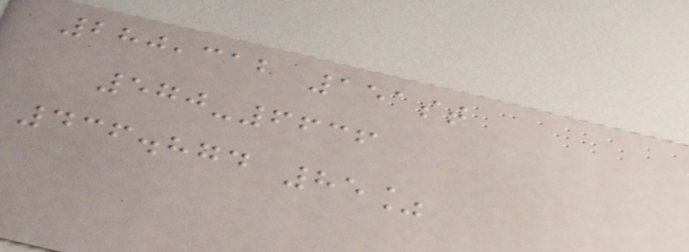280,312 151st
570-6636
436.874 85%
